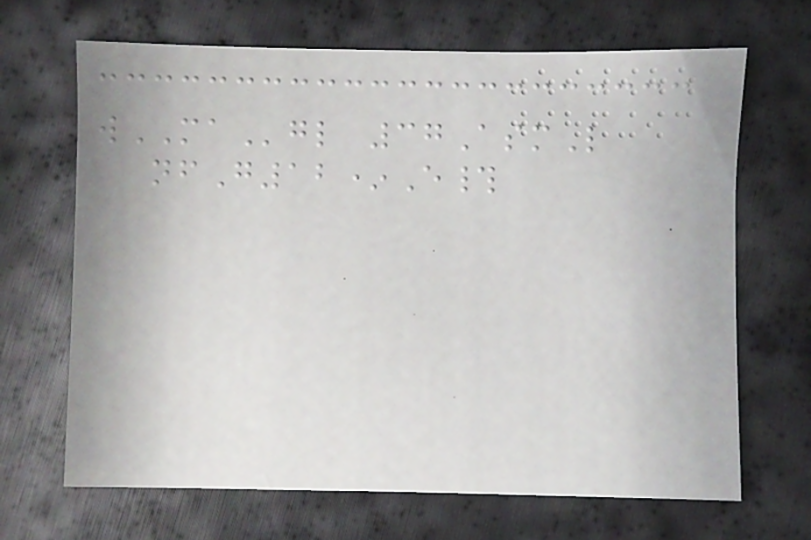wMAgl 37AsmL
nfG12*E#
